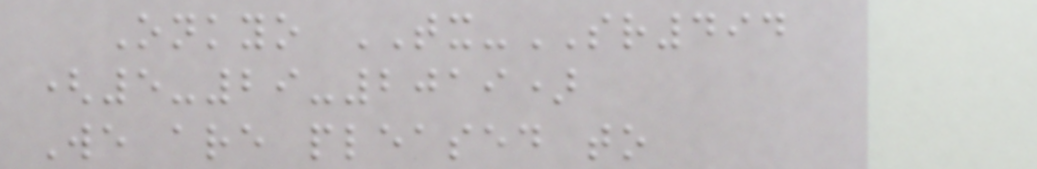Onkyo TX-SR494
(5-29-2019)
We are pleased to
